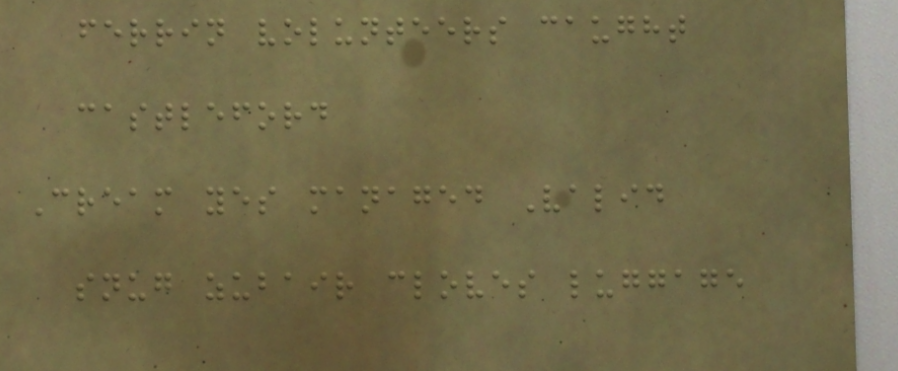ferrin volunteers caught
castleford
Cream yes managed Valid
snug zubair cloves luggage
